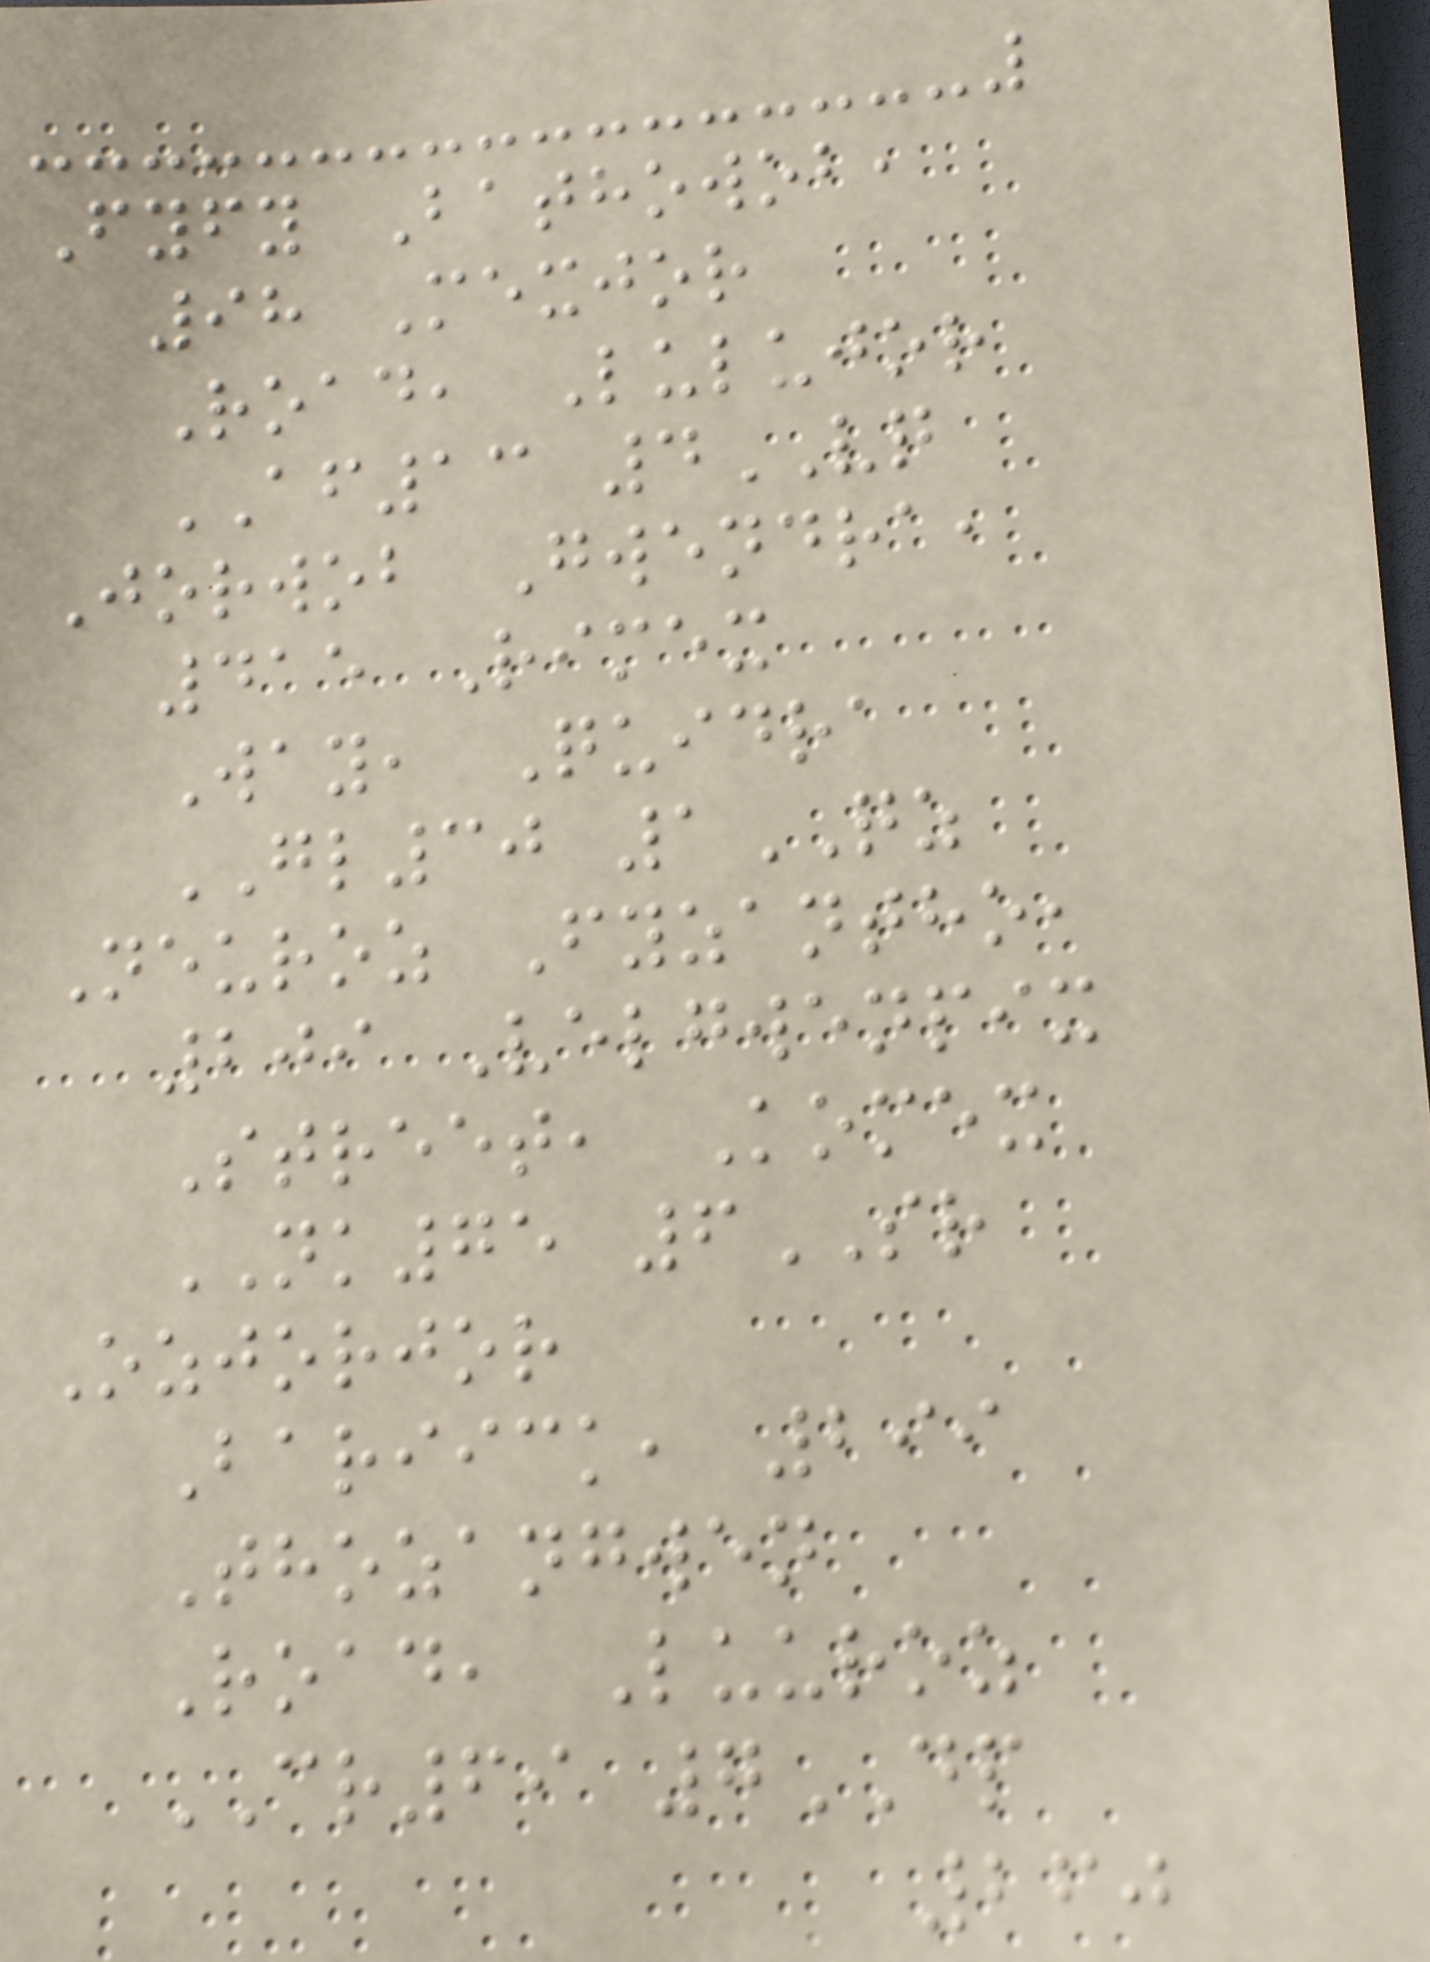Fyfy Bathowob,
98 Mexjor
Road, Lulujor
AF13 4VQ
Jorwob Gwendra,
415 Rimex
Way, Quidra
GL30 1QZ
Neuroz Fyzantho,
209 Velgwenpix
Street, Komex
NK75 6SR
Ozjorjor
Bariick, 299
Thozangwen
Road, Luuroz
CR69 7DP
260
